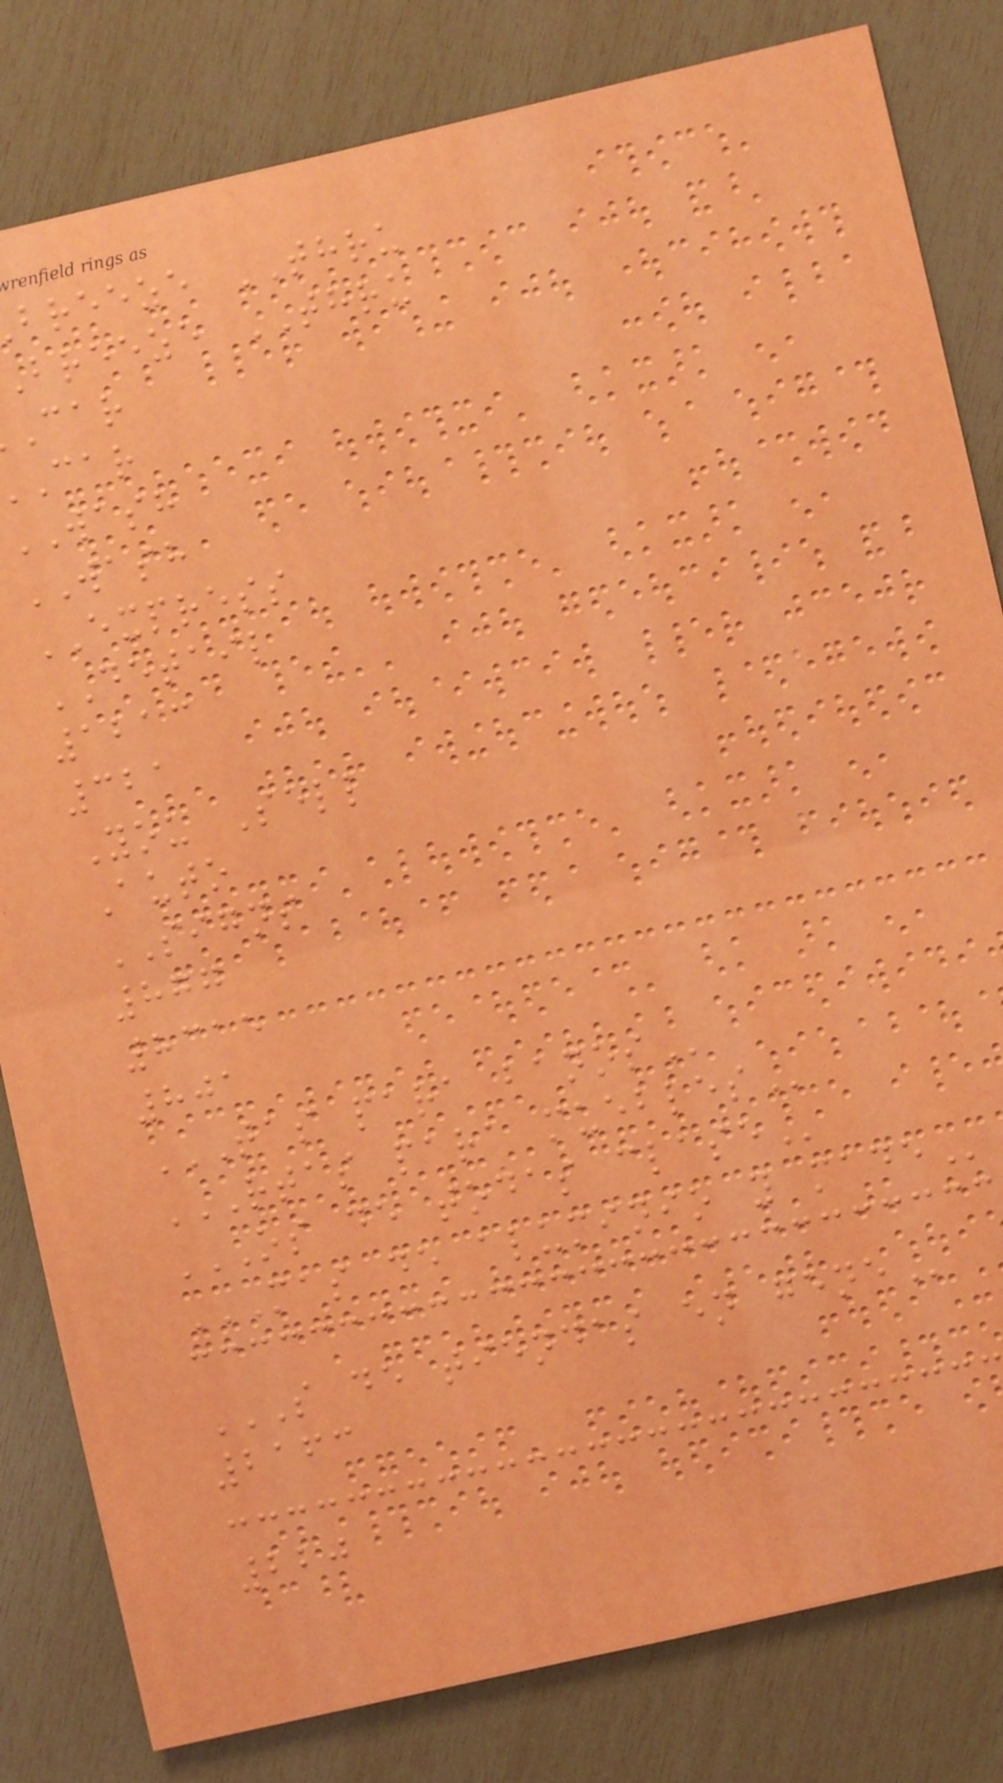breeze THRU
breeze THRU
WASH
WASH
EXPRESS
DETAIL
1213
321
You Sell
Auto
SIGNS
877
8315
801
TAS PARA BANOS
RTAS PARA MUEBLES
OS DE TODAS CLASE
MAS DE ALUMINIO Y MADE
S DE TIENDAS EN GENE
2163
220
